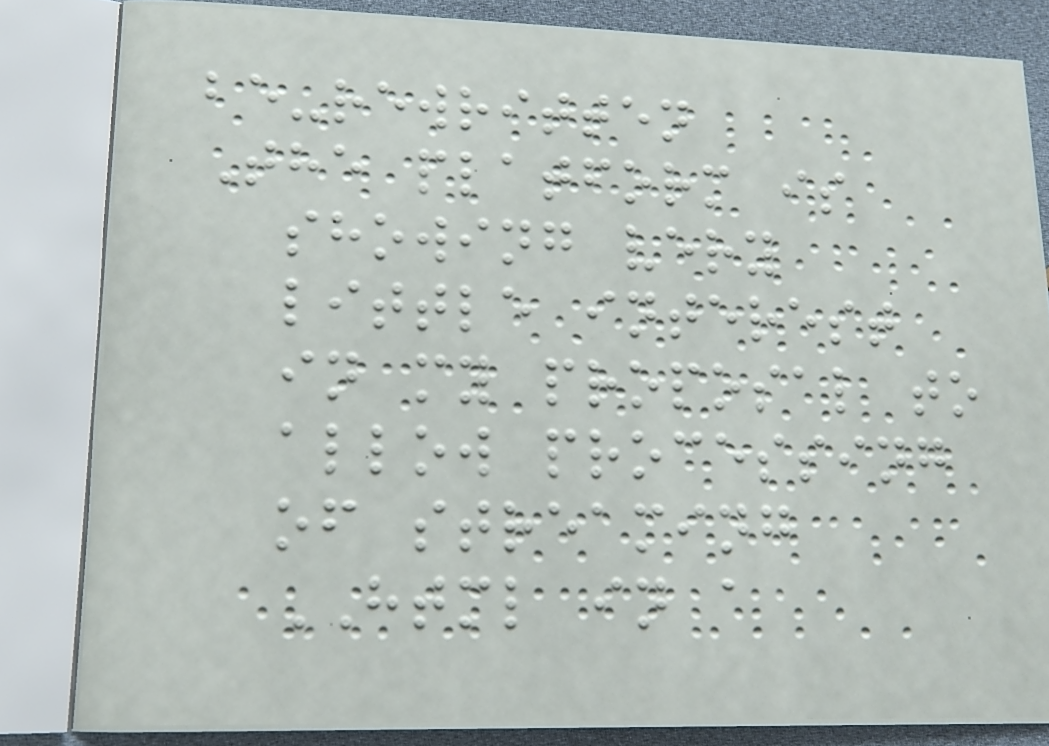be-rewritten
The platform is
showing very
little interest
in my proposal to
allow processing
of streaming
HTML in a
